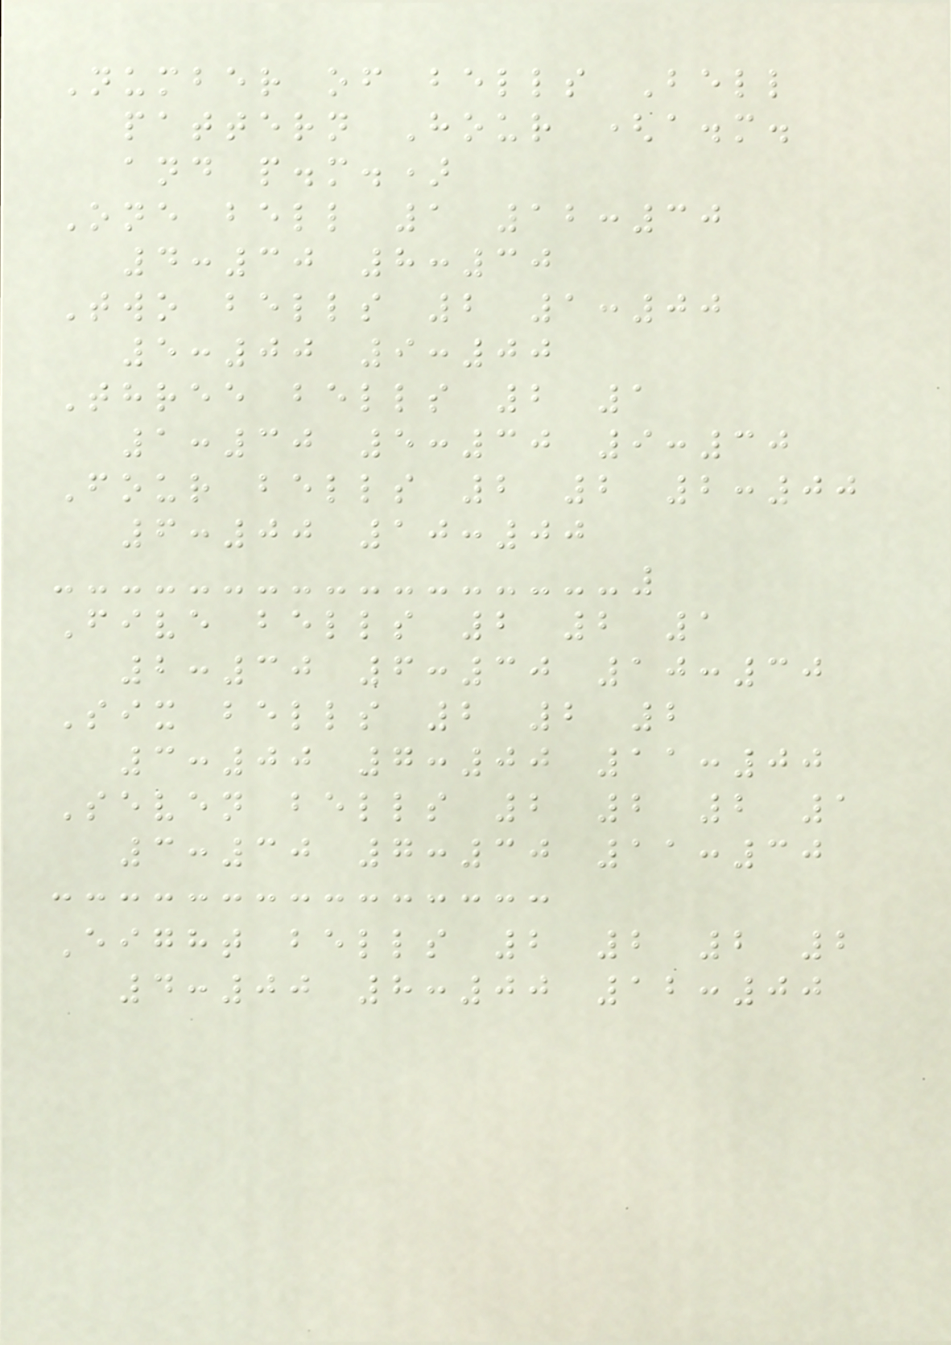Number of bells Bell
pattern Hour (a.m.
and p.m.)
One bell 1 12:30
4:30 8:30
Two bells 2 1:00
5:00 9:00
Three bells 2 1
1:30 5:30 9:30
Four bells 2 2 2:00
6:00 10:00
Five bells 2 2 1
2:30 6:30 10:30
Six bells 2 2 2
3:00 7:00 11:00
Seven bells 2 2 2 1
3:30 7:30 11:30
Eight bells 2 2 2 2
4:00 8:00 12:00
